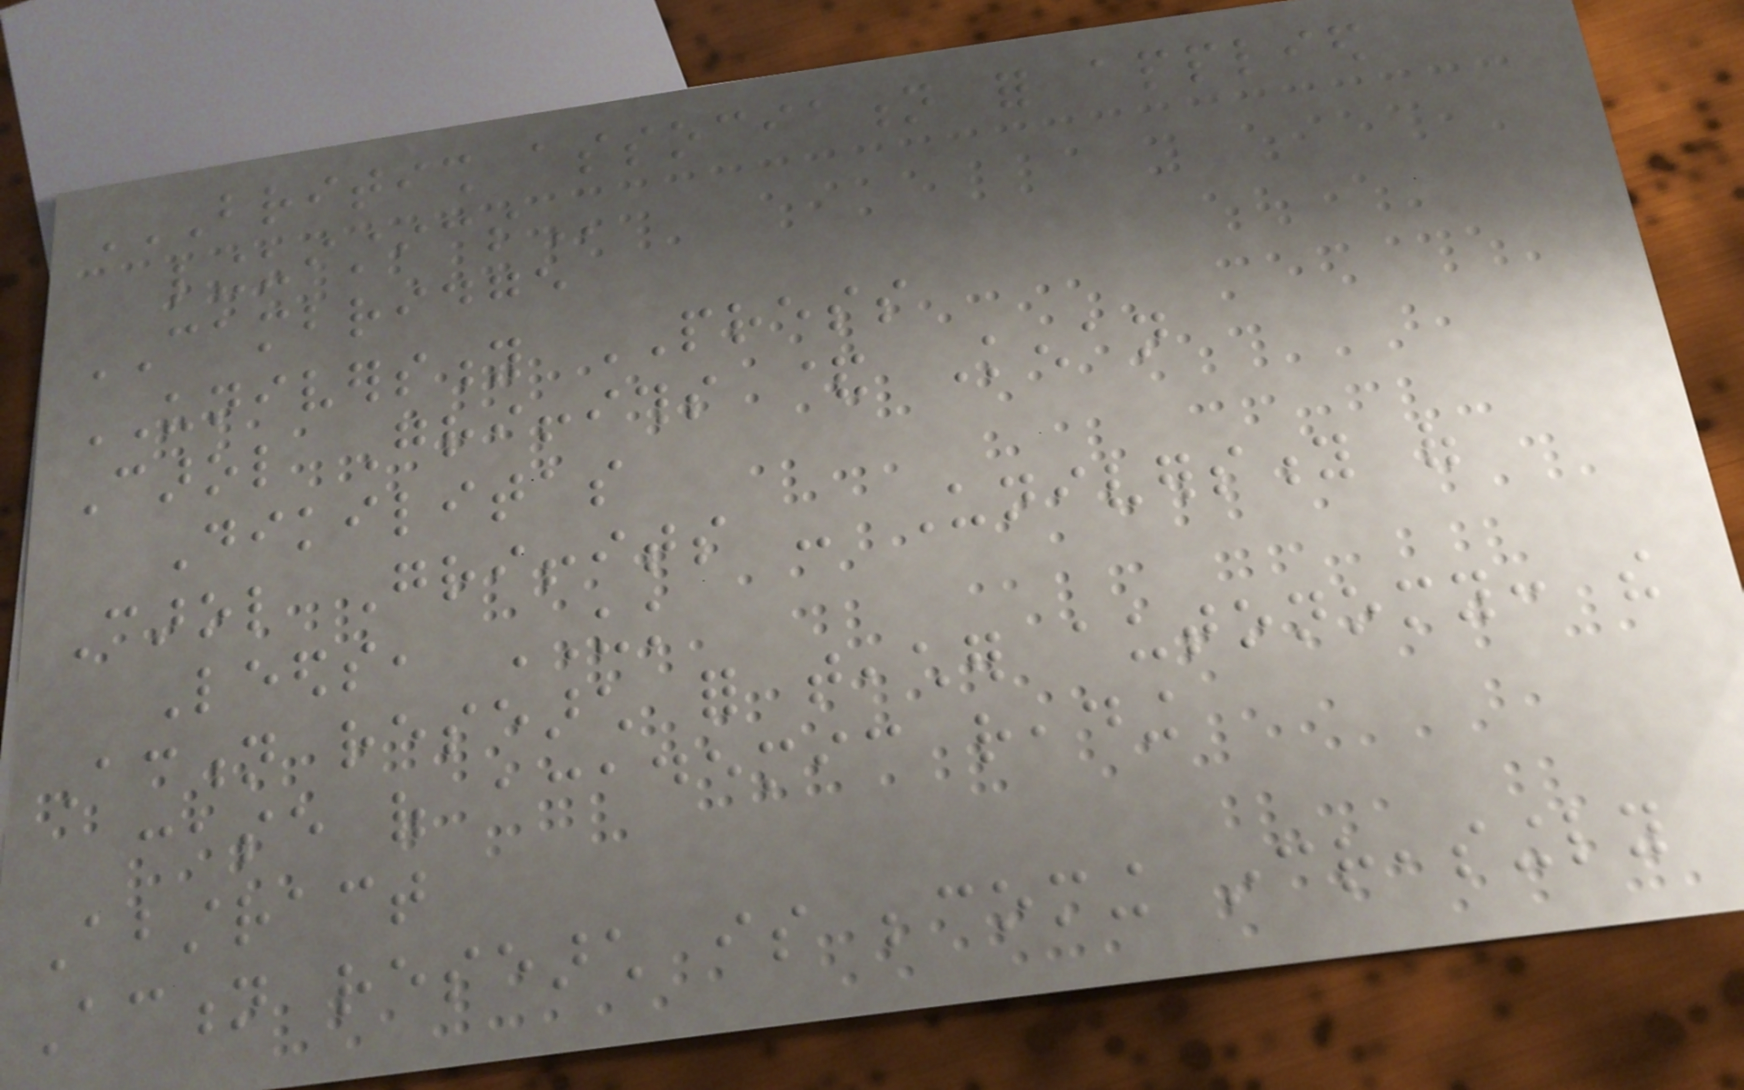BRITISH ASSOCIATION FOR APPLIED
LINGUISTICS
CAMBRIDGE
UNIVERSITY PRESS
Carol Griffiths & Kenan
Dikilitas
Carol Griffits - University of
Leeds, UK
Action research for teacher autonomy: the
case of academic reading
Abstract
Action research is becoming increasingly
